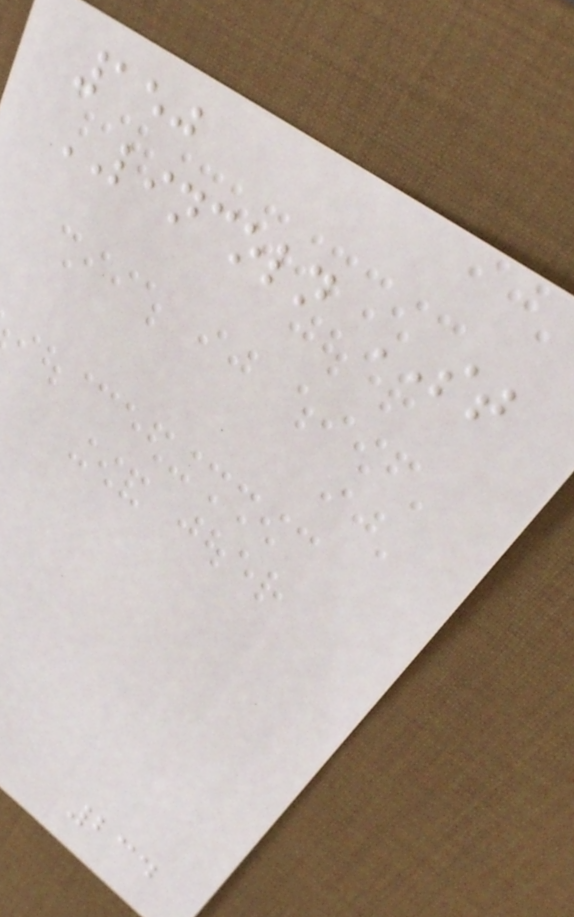150
LINCOLN ST
234
